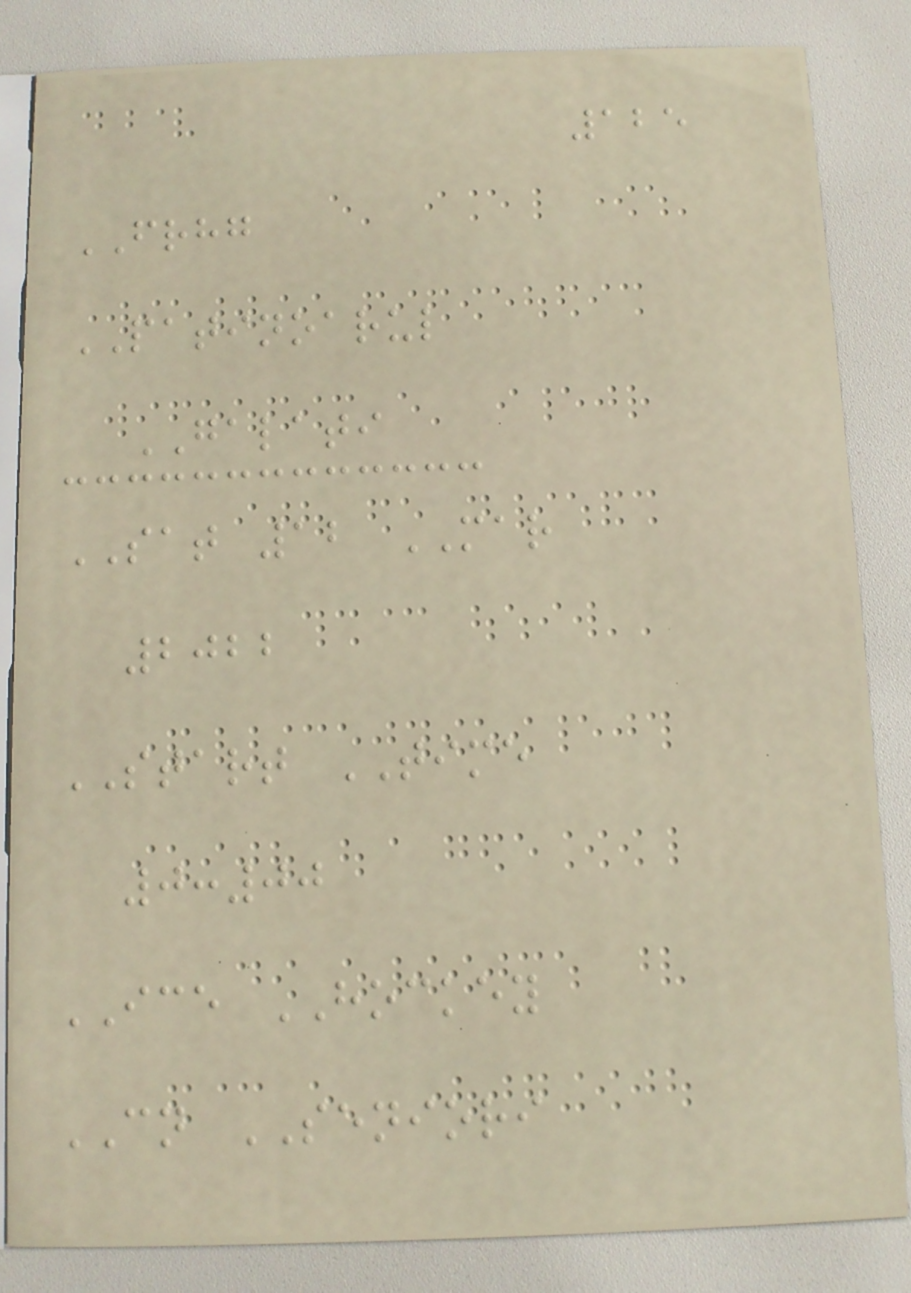125
FRHG
PATINOARUL
GALATI
SAT 12 MAR
2022
START TIME
0:00
ICE HOCKEY
CN SENIORI
